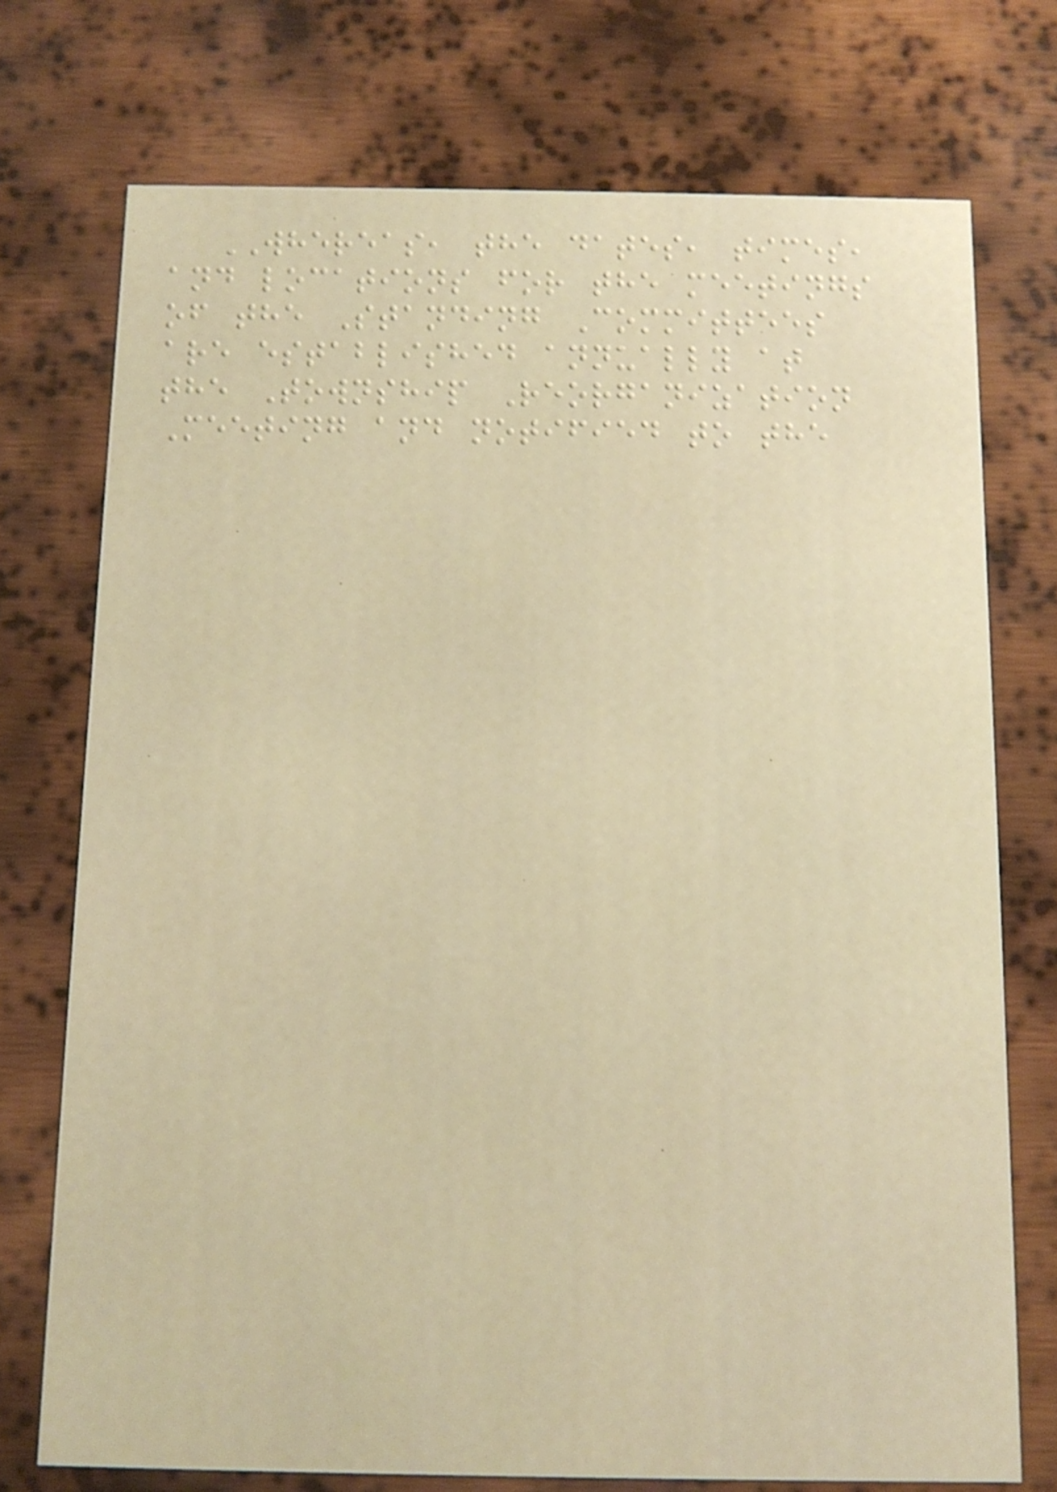WHEREAS, the dates, times,
and locations for the meetings
of the Standing Committees
are established annually at
the Township Reorganization
Meeting and notified to the
